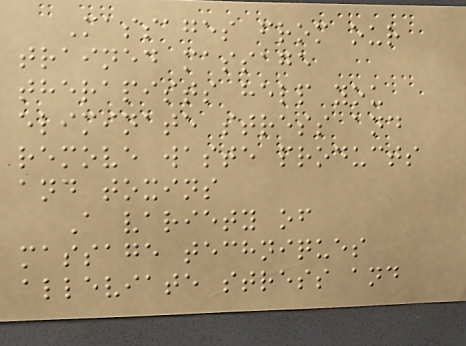Massages from our
trained massage
therapists help you
eliminate stress and
remove waste products
and toxins
A variety of
massage techniques
alleviate stress and
